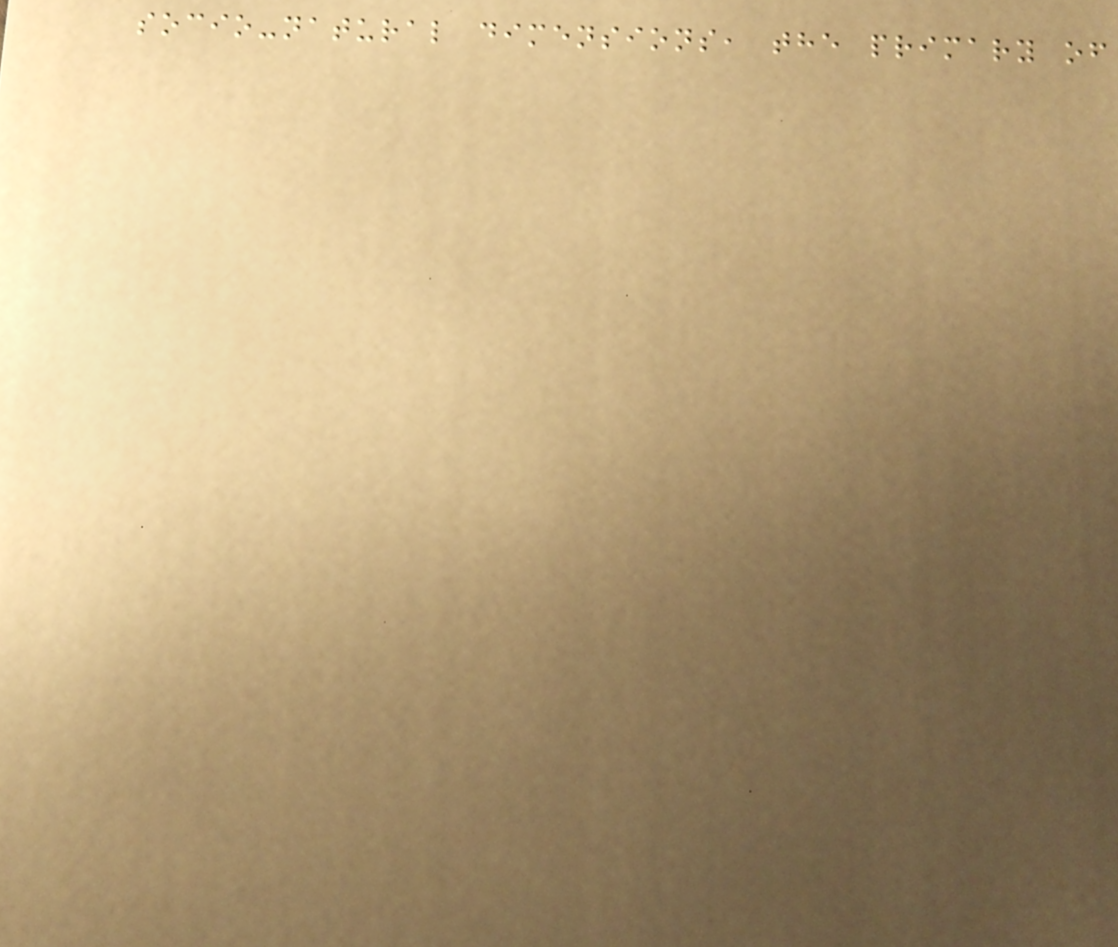socio-natural dimensions, the primary of
